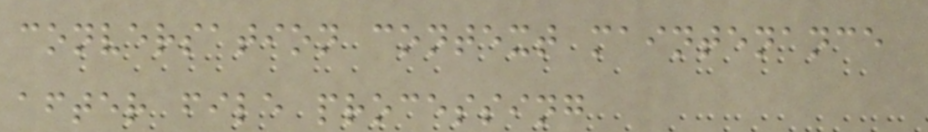conversation context maintenance
after file processing
